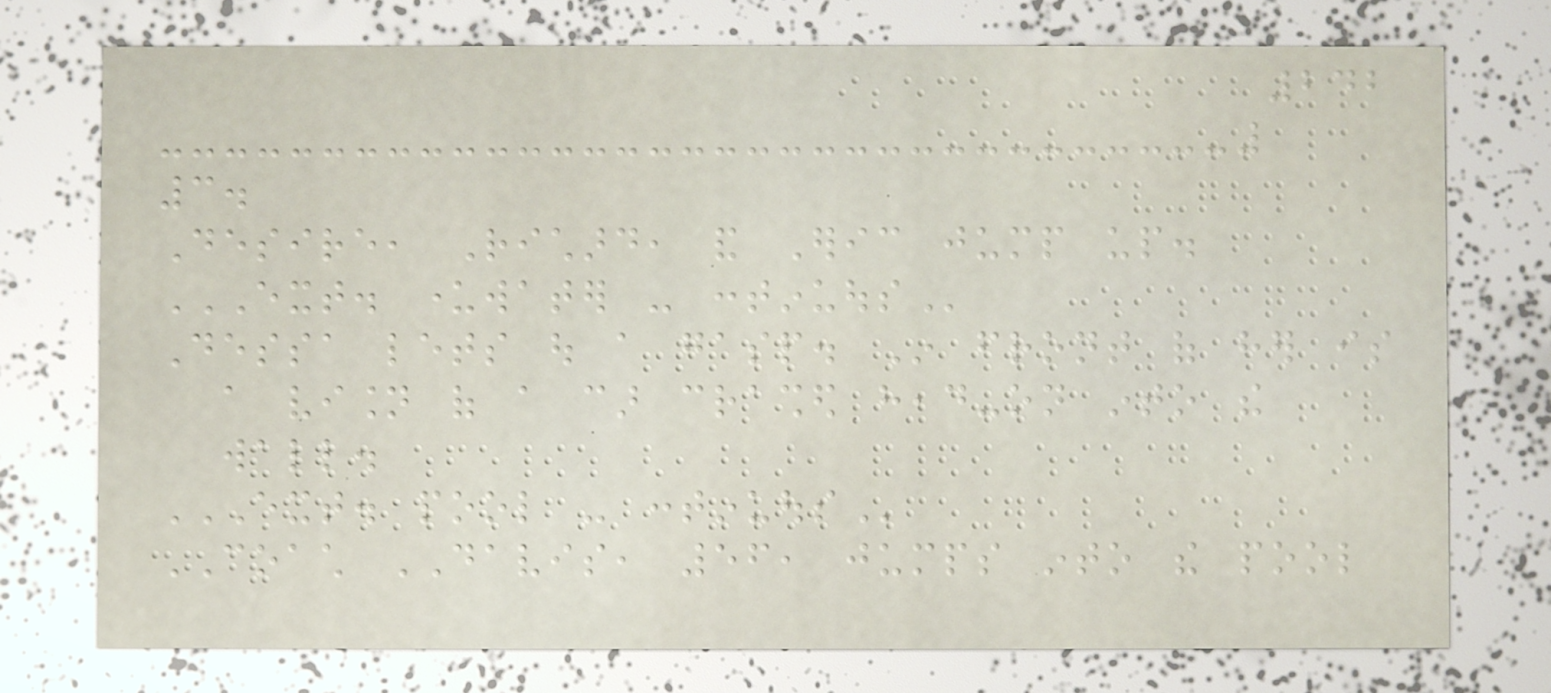242
3.
Desire, Richard, and Eric jump up.
EXT. UNDERWATER - CONTINUOUS
Dessa lets out a gasp. In front of her is
a vision of a car crashed head-on into the
wall.
EXT. POOL - CONTINUOUS
COACH DAVIS, 56, jumps into the pool
